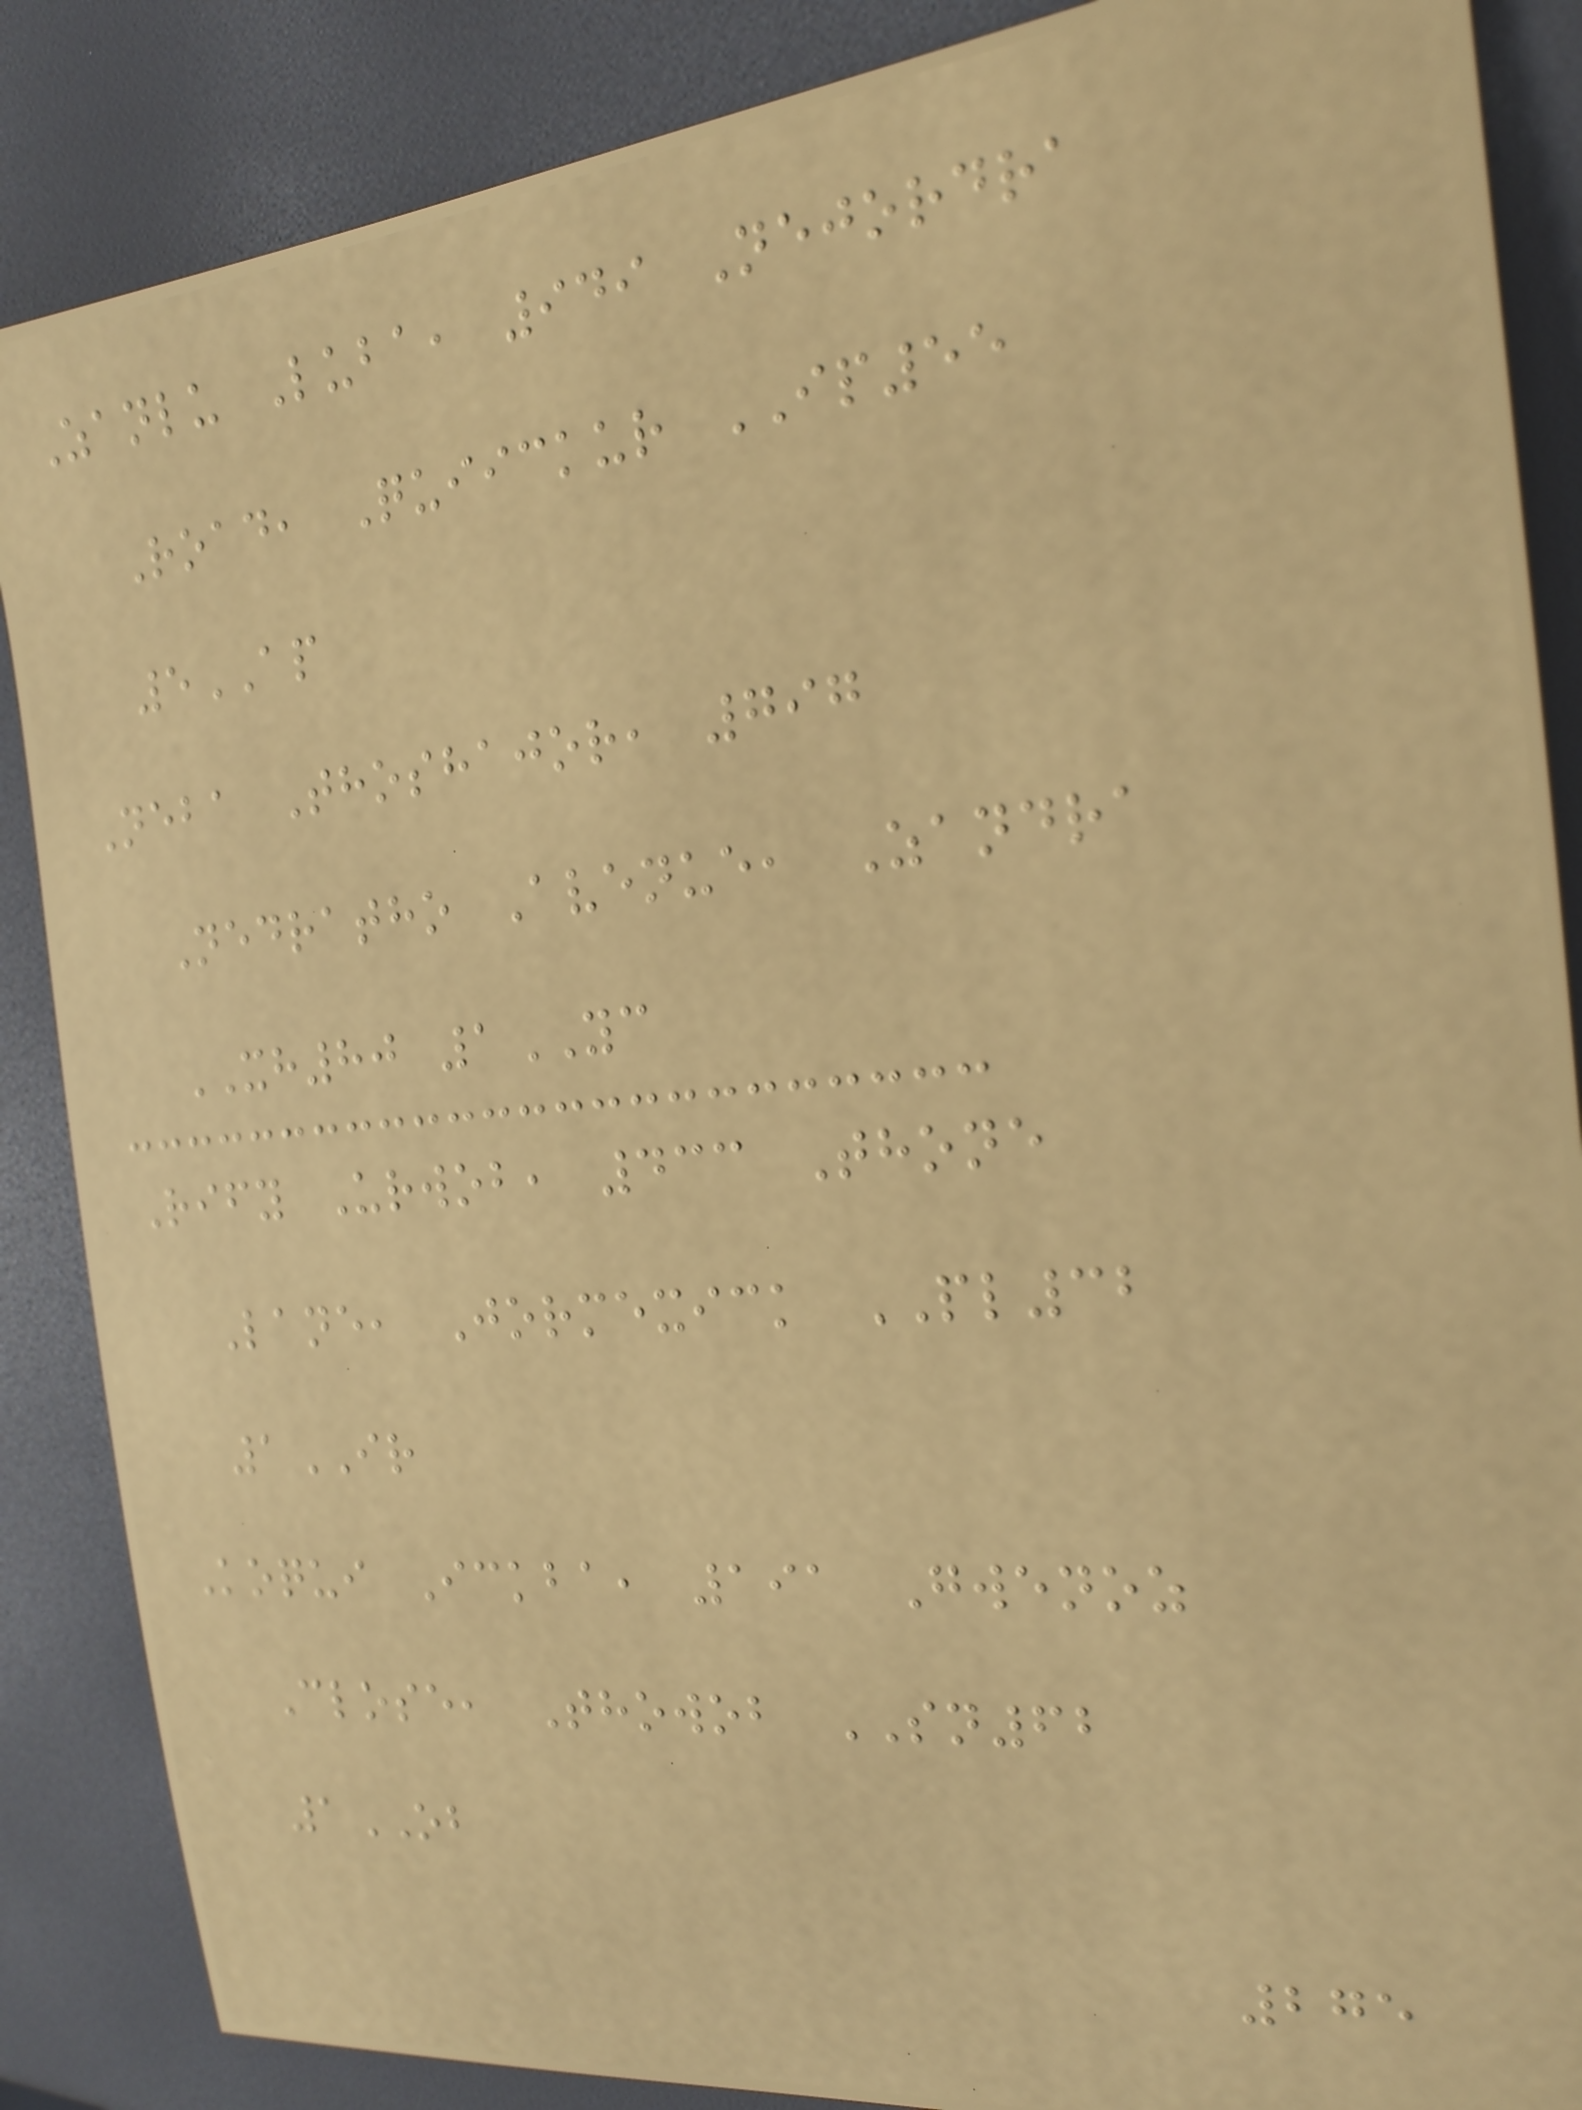Zanlu Luba, 949 Nejordra
Road, Quiickur IP55
5AP
Neba Thoshajor, 797
Nedratho Avenue, Zandra
XH80 1YC
Rify Urwob, 433 Thone
Lane, Jormexick PL32
1IR
Koqui Ickba, 191 Gwenoz
Close, Thowob SN62
1OB
275
